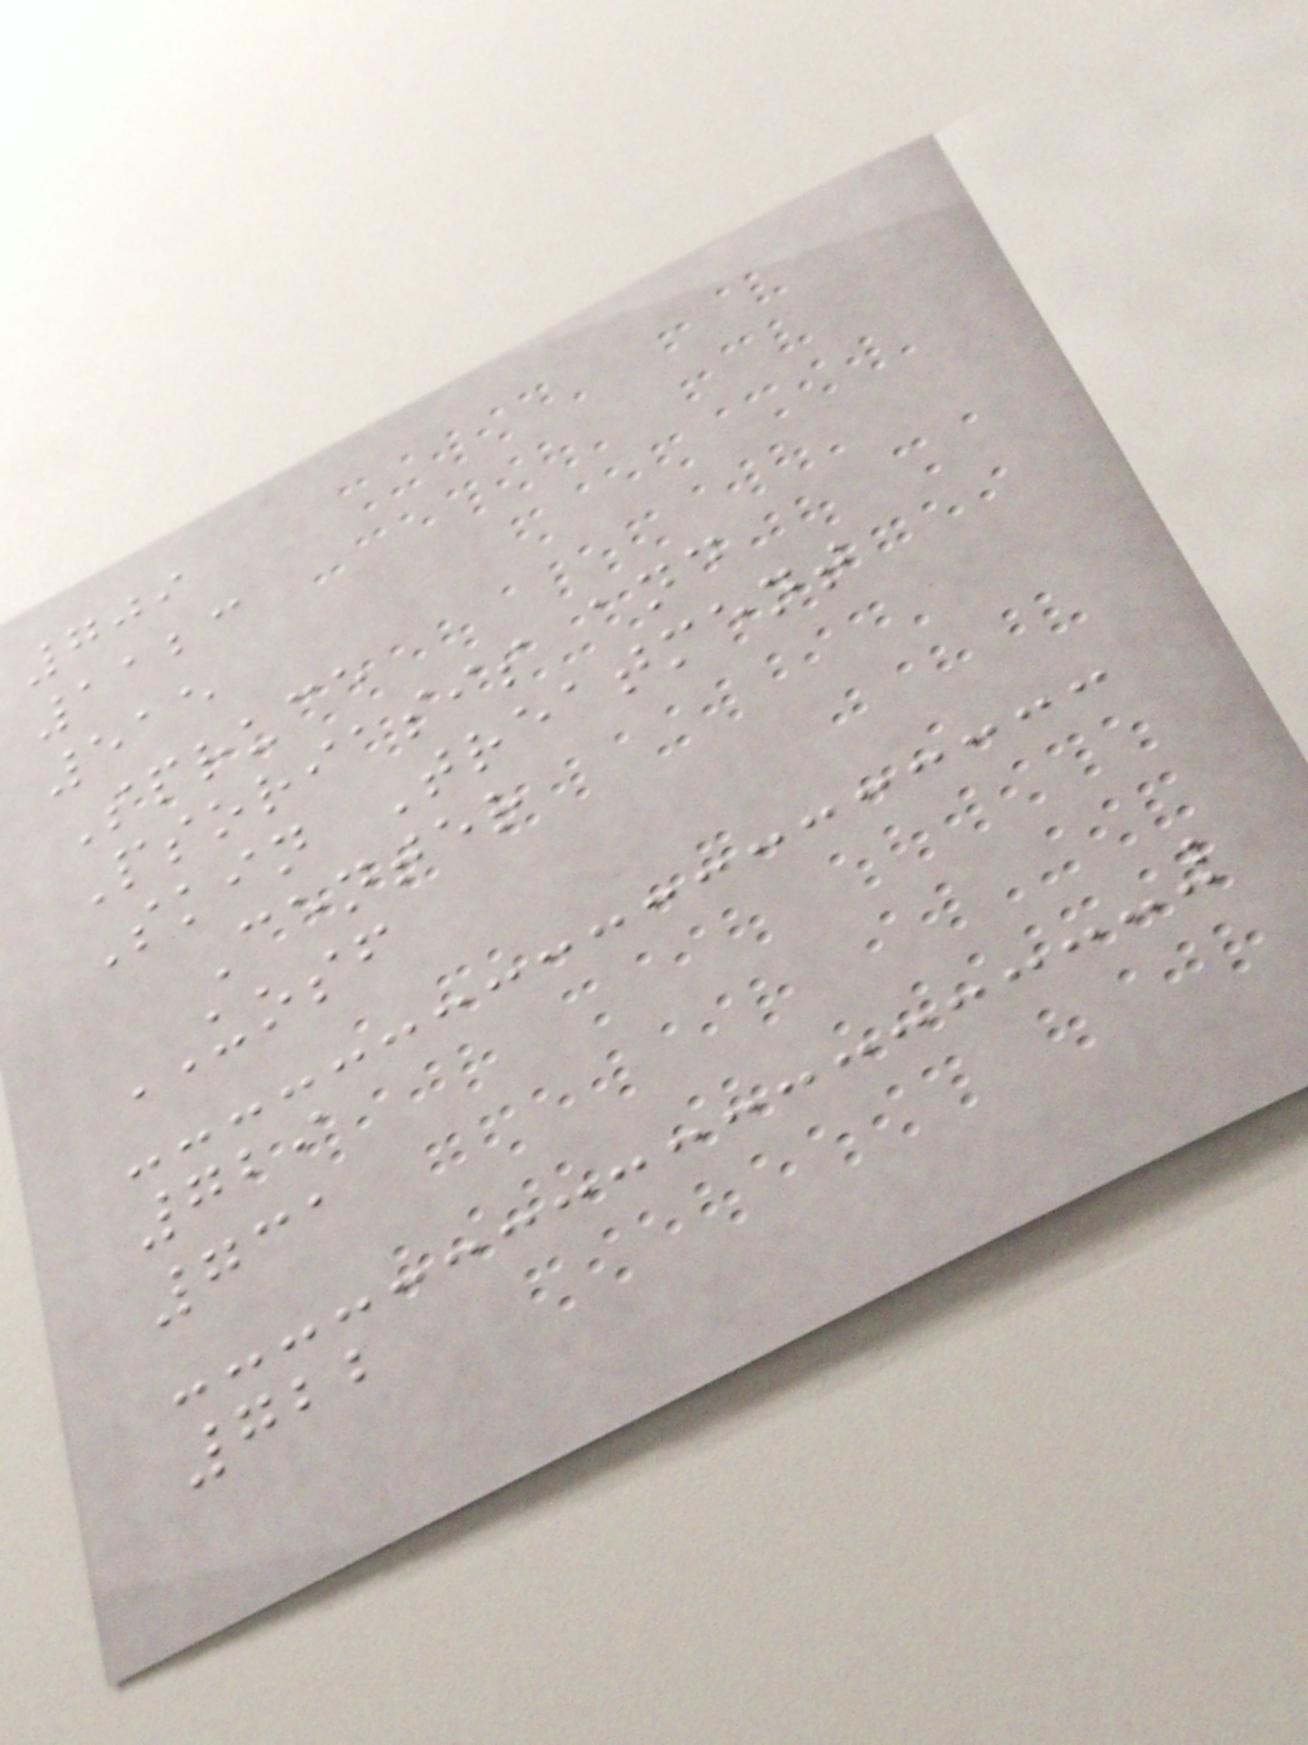709
1123
515
Spruce
Psoriasis and
Skin Treatment
Center
UOSF
729
731
722
